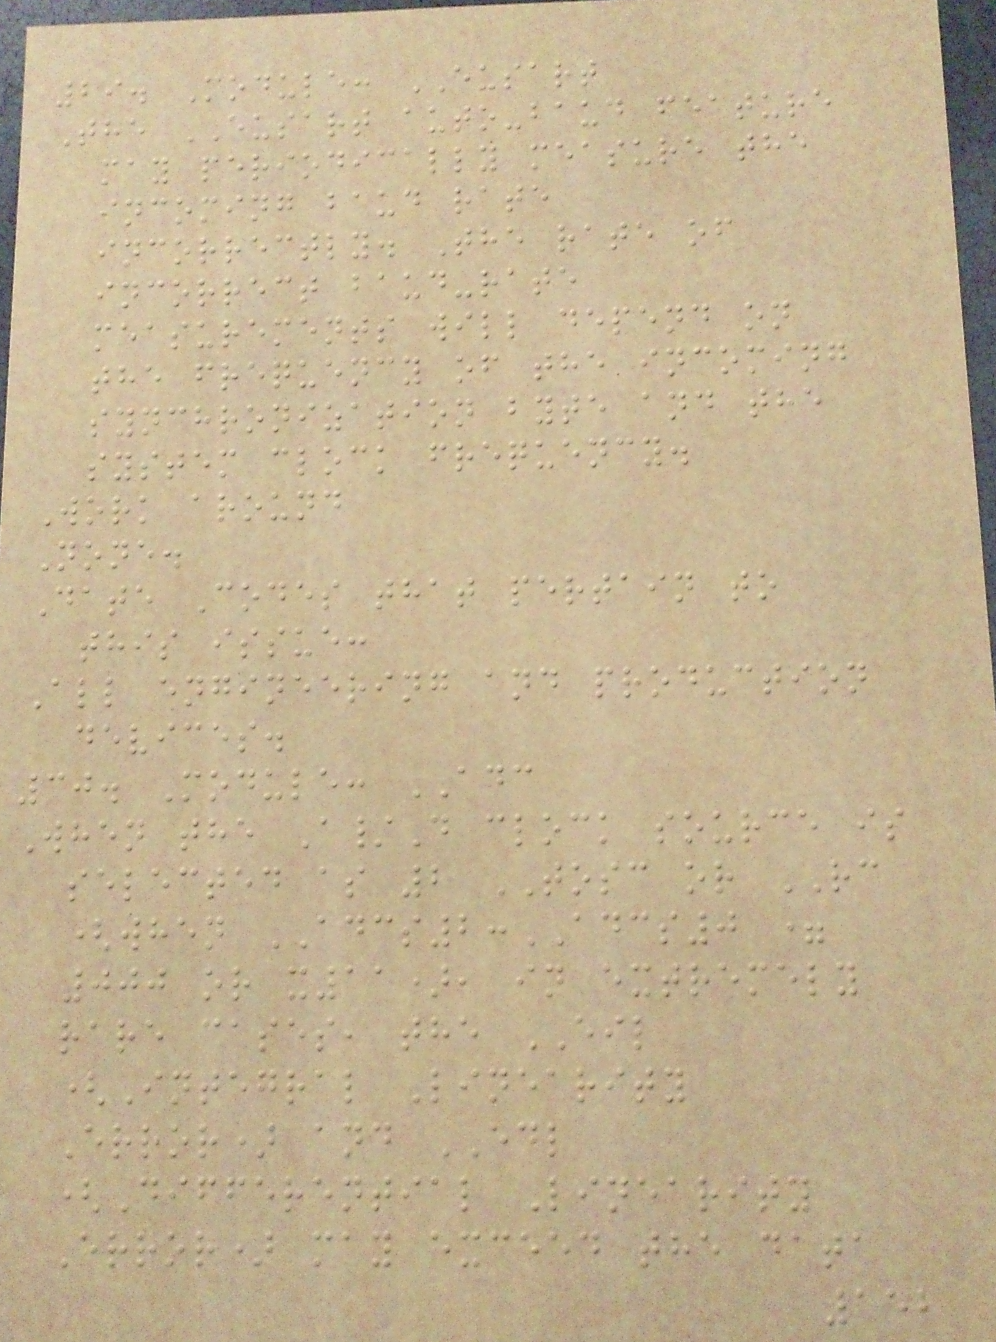29. Module: EUSART
The EUSART auto-baud feature
may periodically measure the
incoming baud rate
incorrectly. The rate of
incorrect baud-rate
measurements will depend on
the frequency of the incoming
synchronization byte and the
system clock frequency.
Work around
None.
Date Codes that pertain to
this issue:
All engineering and production
devices.
30. Module: ADC
When the A/D clock source is
selected as 2 TOSC or RC
(when ADCS2:ADCS0 =
000 or x11), in extremely
rare cases, the EIL
(Integral Linearity
Error) and EDL
(Differential Linearity
Error) may exceed the data
152
